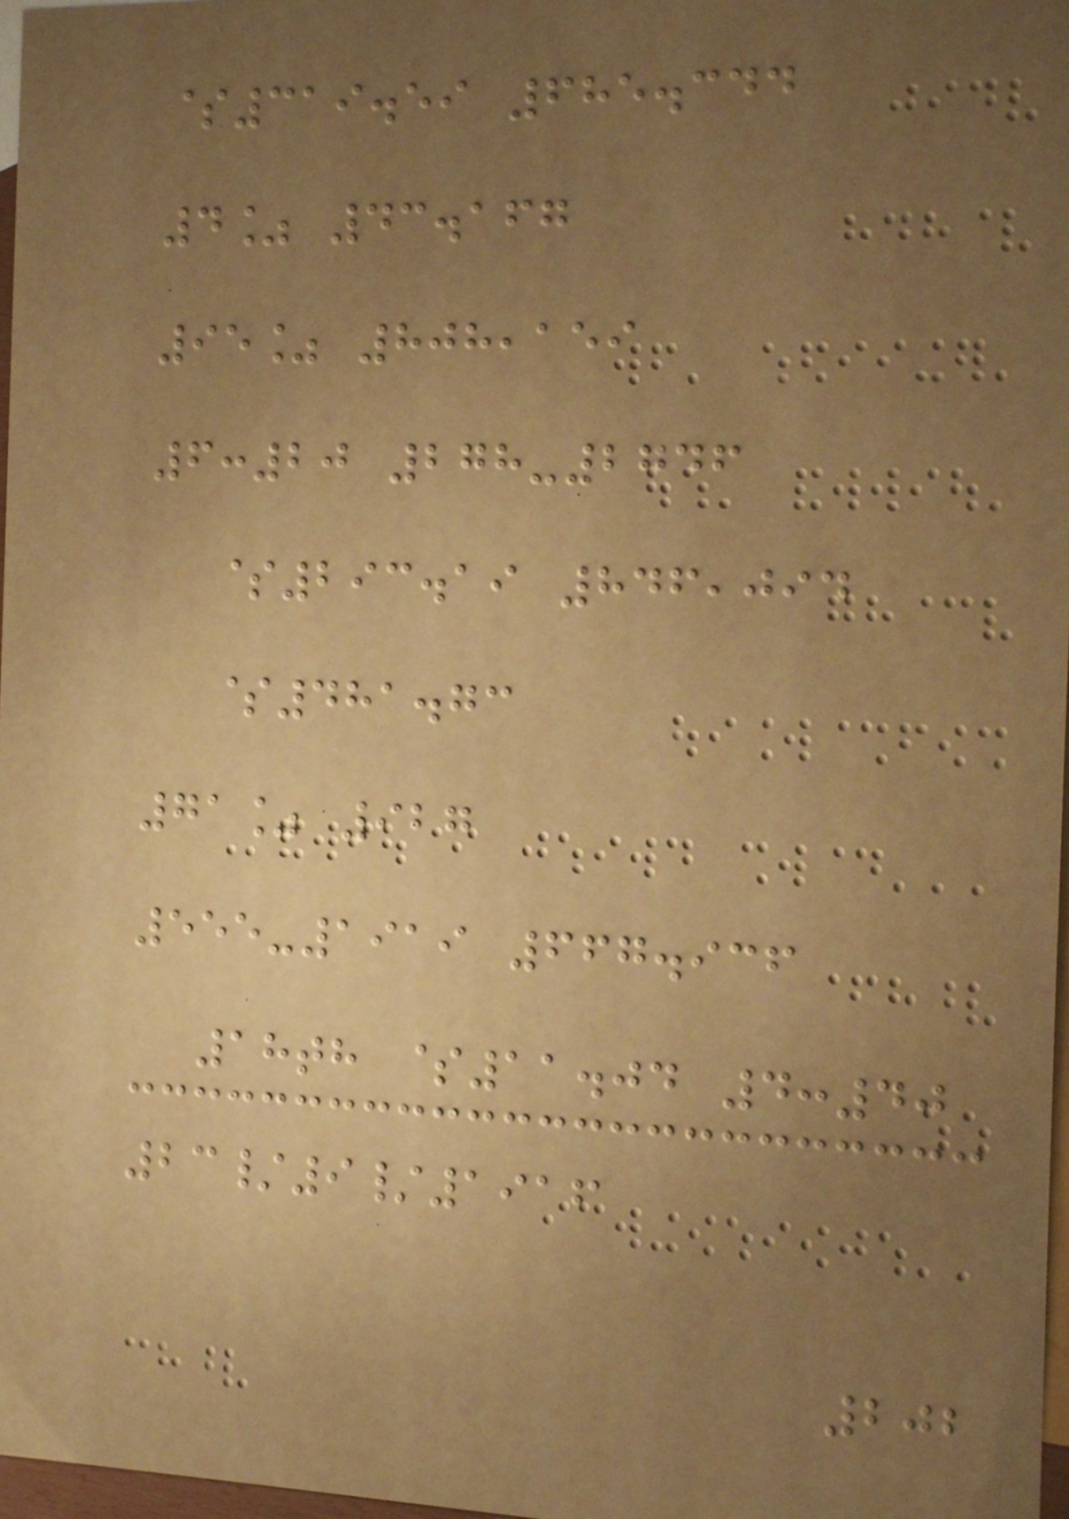$319.59 685.344
4% 43.167
95% 808,159
6:20 278-2746
$293.19 846,094
$481.73
71% 927
555-1919 667.936
18th $11.04 4:40
23/9/1916
202
